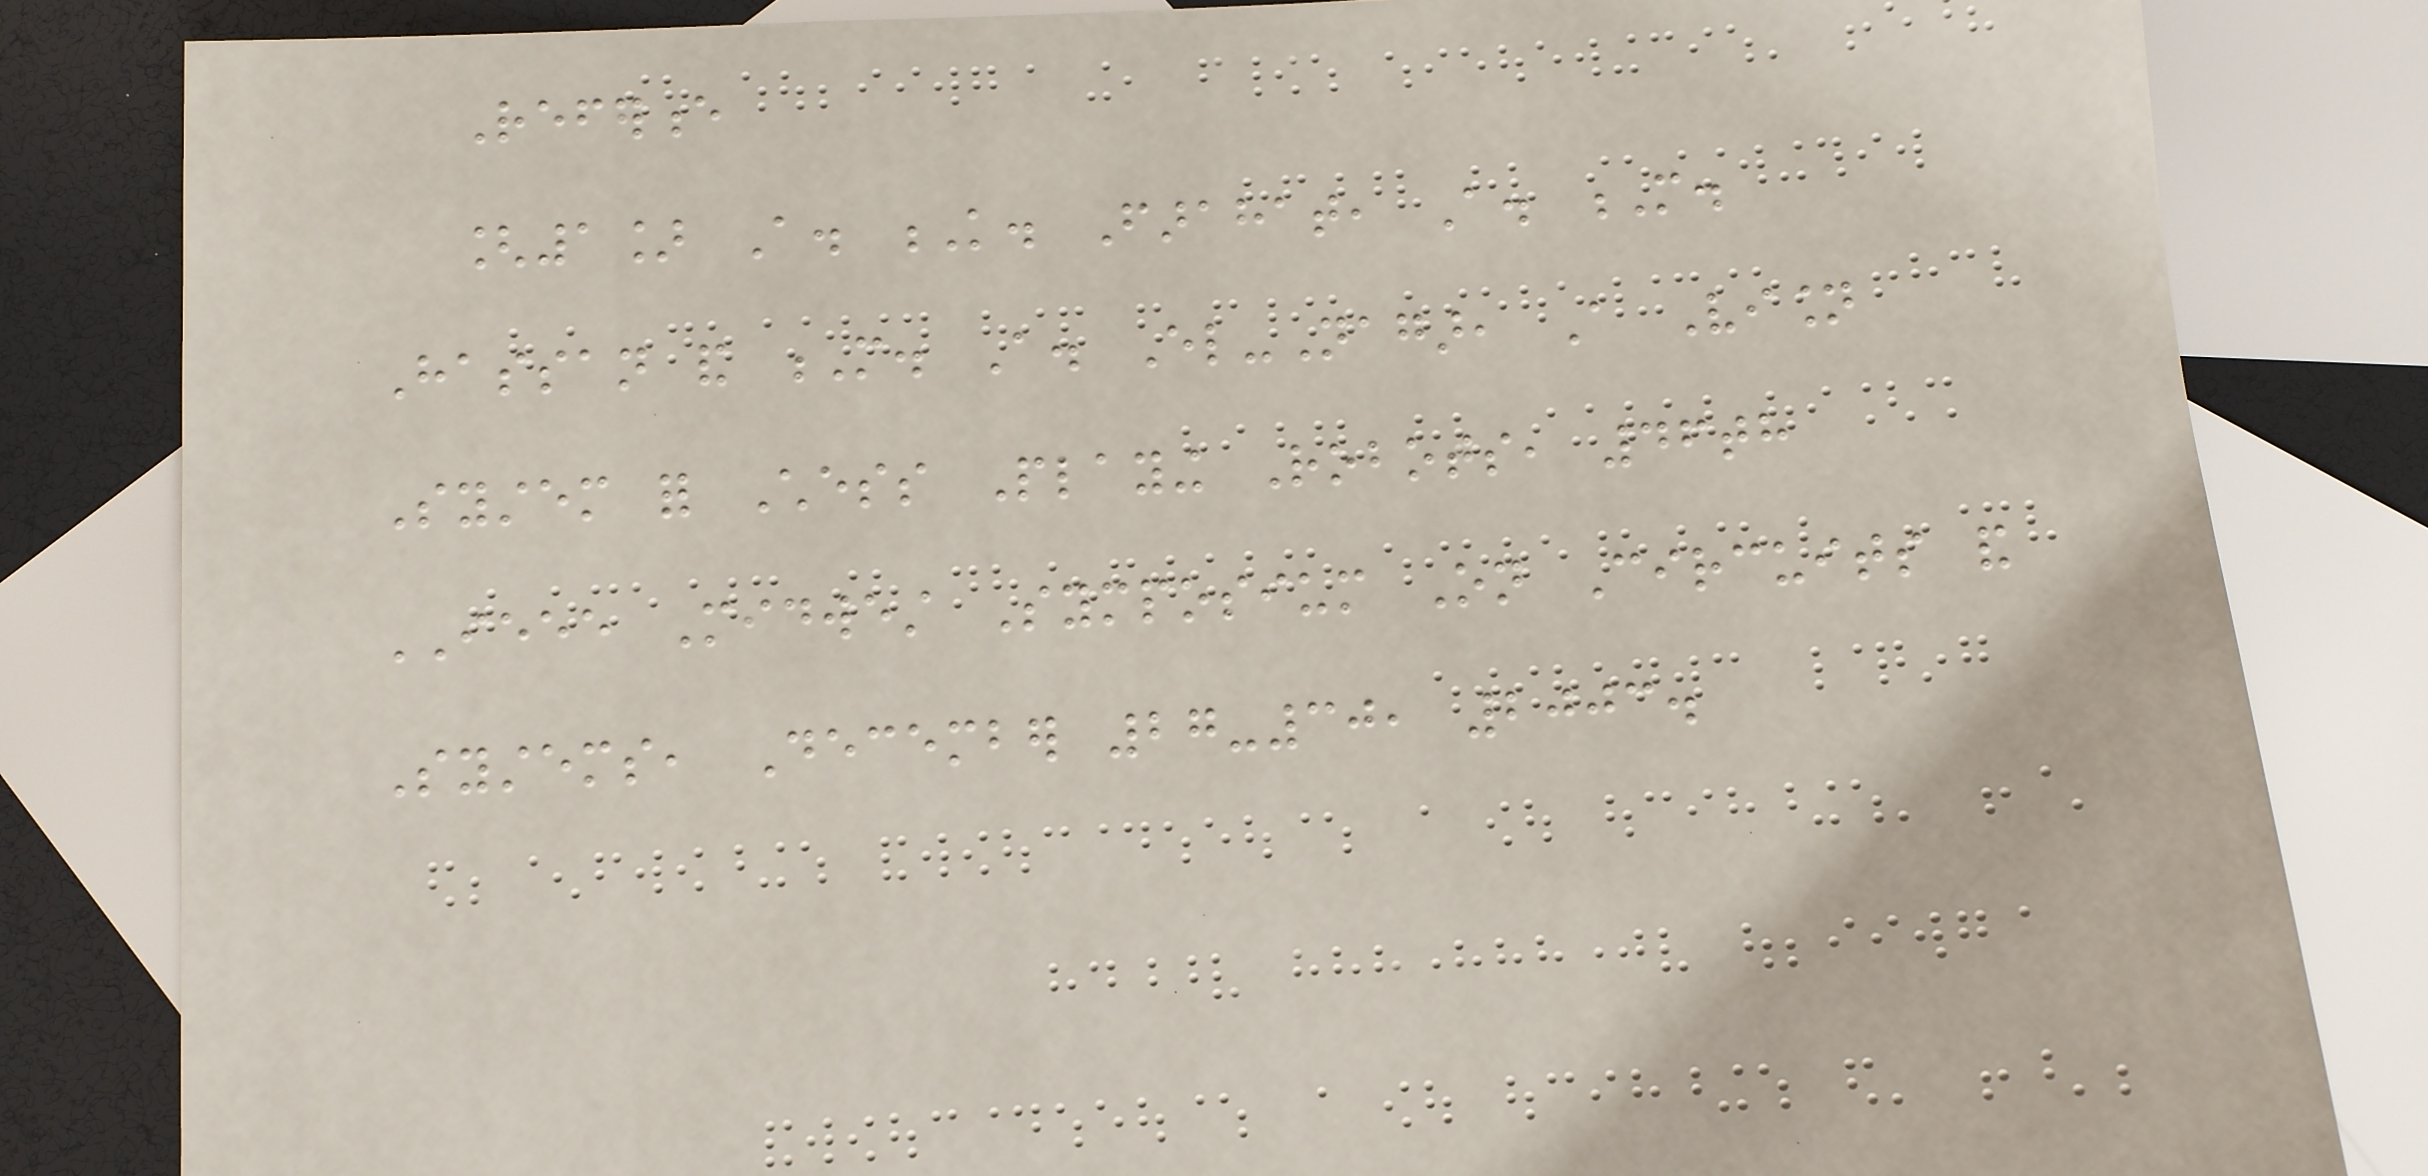Reference
[1] A. K. Farahat, A. M.
Hassan and M. A. El-Nagar, A Vision
System for Chess Playing Robots, 46th
IEEE Midwest Symposium On Circuits and
Systems, December 27-30, 2003.
